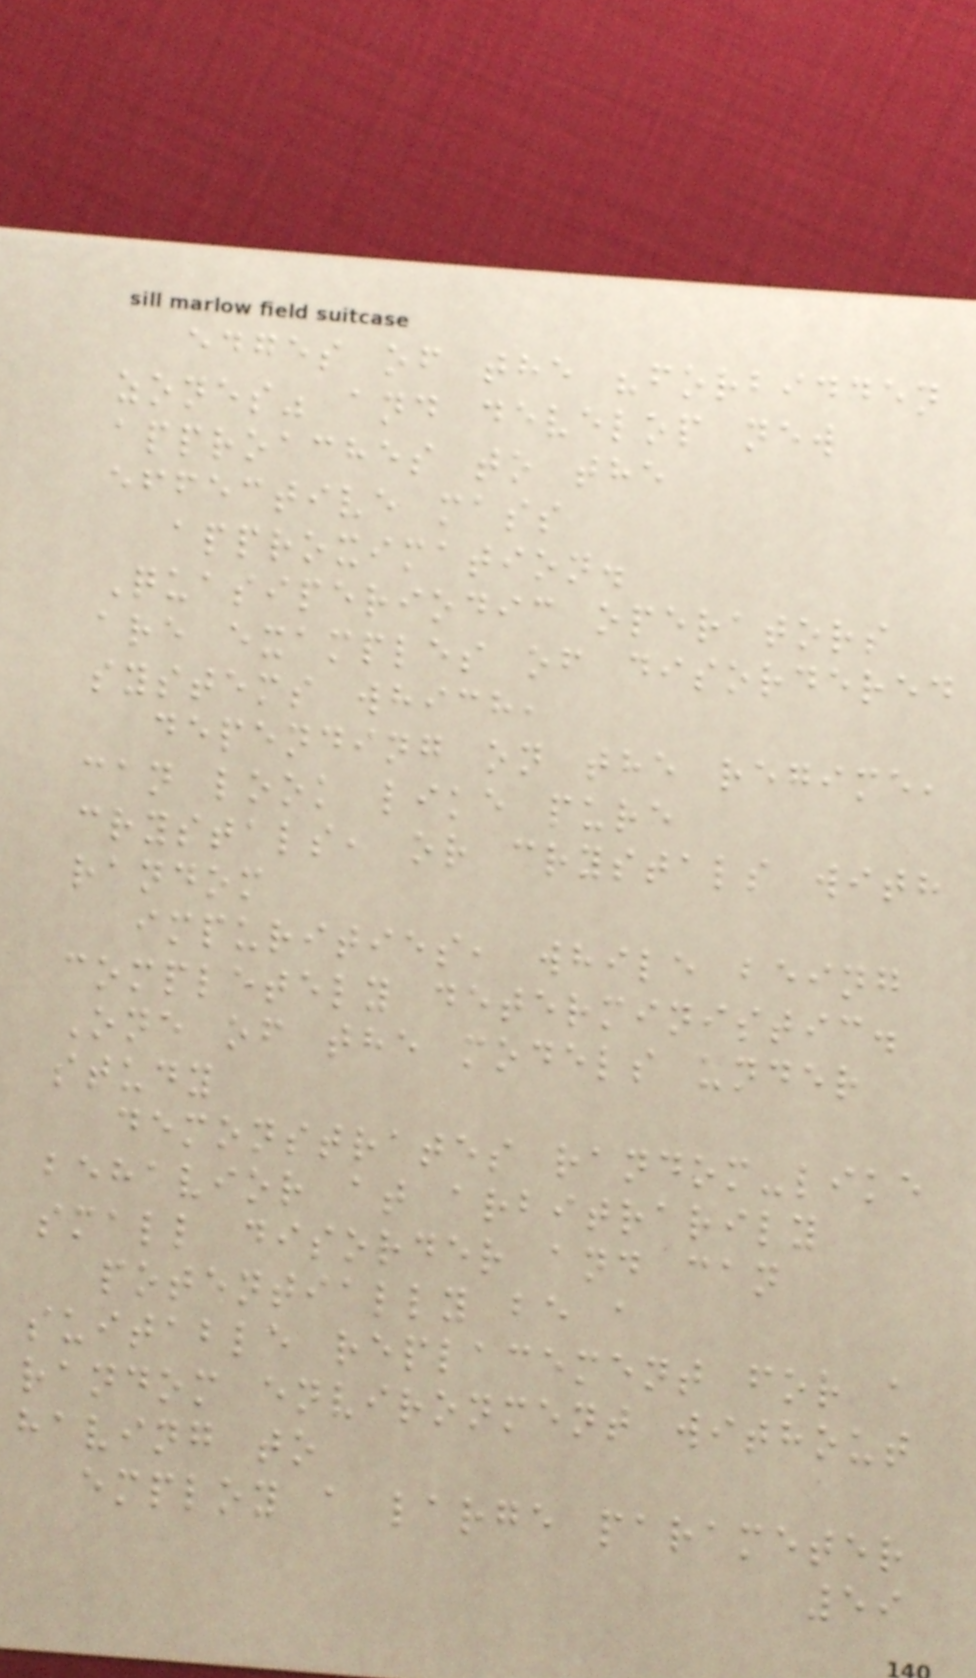edges of the "forbidden
zones" and develop new
approaches to the
effective mass
approximation.
Quasiperiodic operators
are examples of disordered
systems which,
depending on the regime,
can look like pure
crystals, or crystals with
random
impurities, while being
completely deterministic.
One of the models under
study
demonstrates random-like
behavior at arbitrarily
small disorder and can
potentially be a
suitable replacement for a
random environment without
having to
employ a large parameter
59
